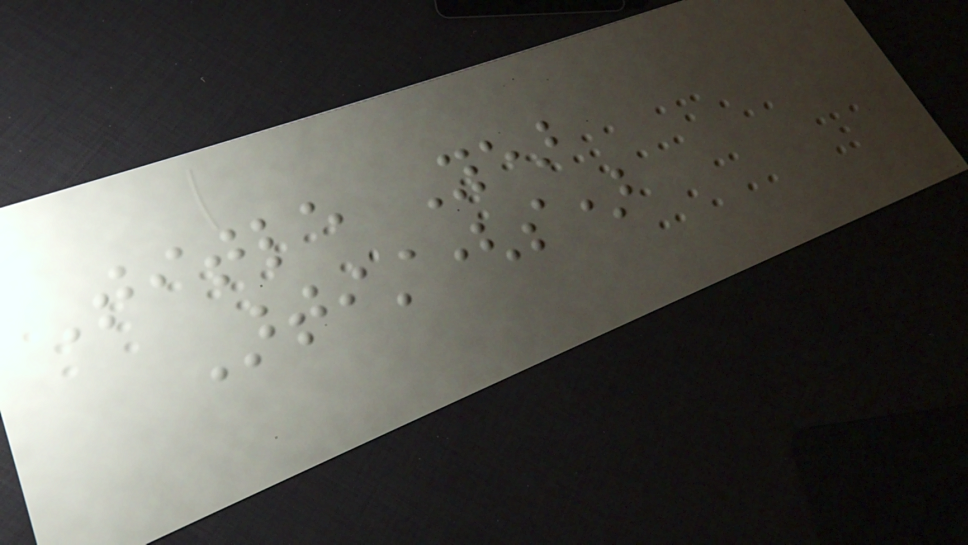Title Year
Artist(s)
